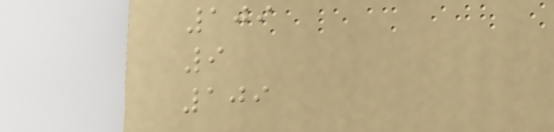109
9
109
